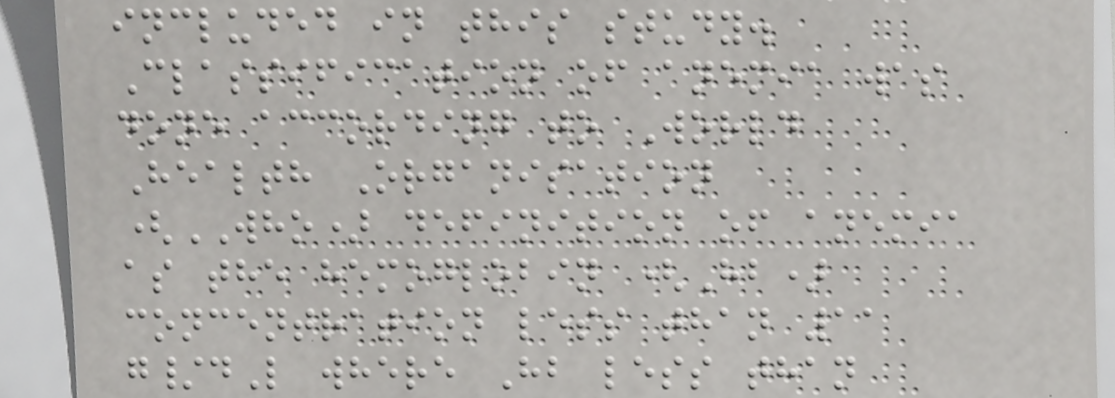included in this study.
Classification of anemia was
done according to World
Health Organisation
(WHO) definition of anemia
as the hemoglobin (Hb)
concentration less than 11
g/dL where Hb less than
